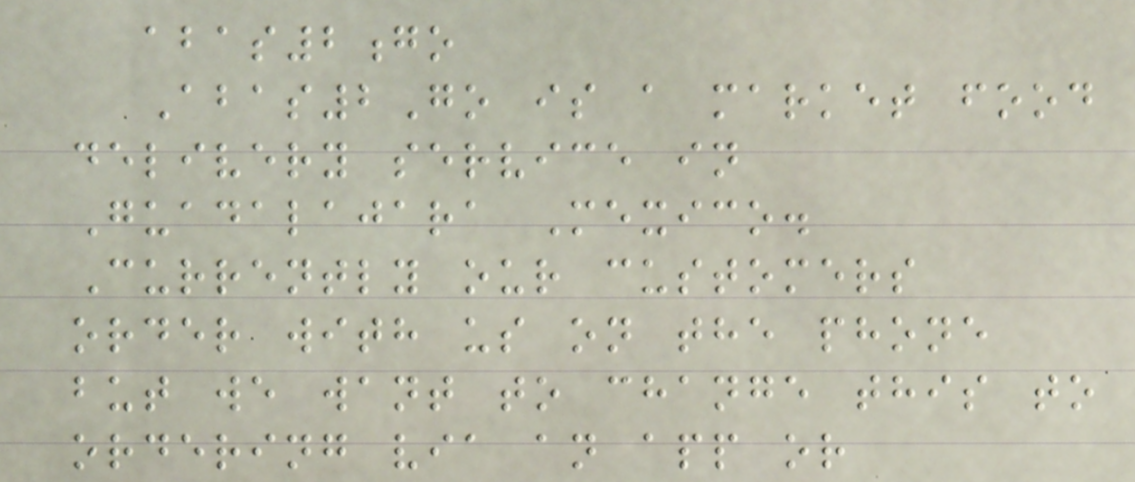abas2go
Abas2Go is a market food
delivery service in
Guadalajara Mexico.
Currently our customers
order with us on the phone
but we want to change this to
ordering via an app or
